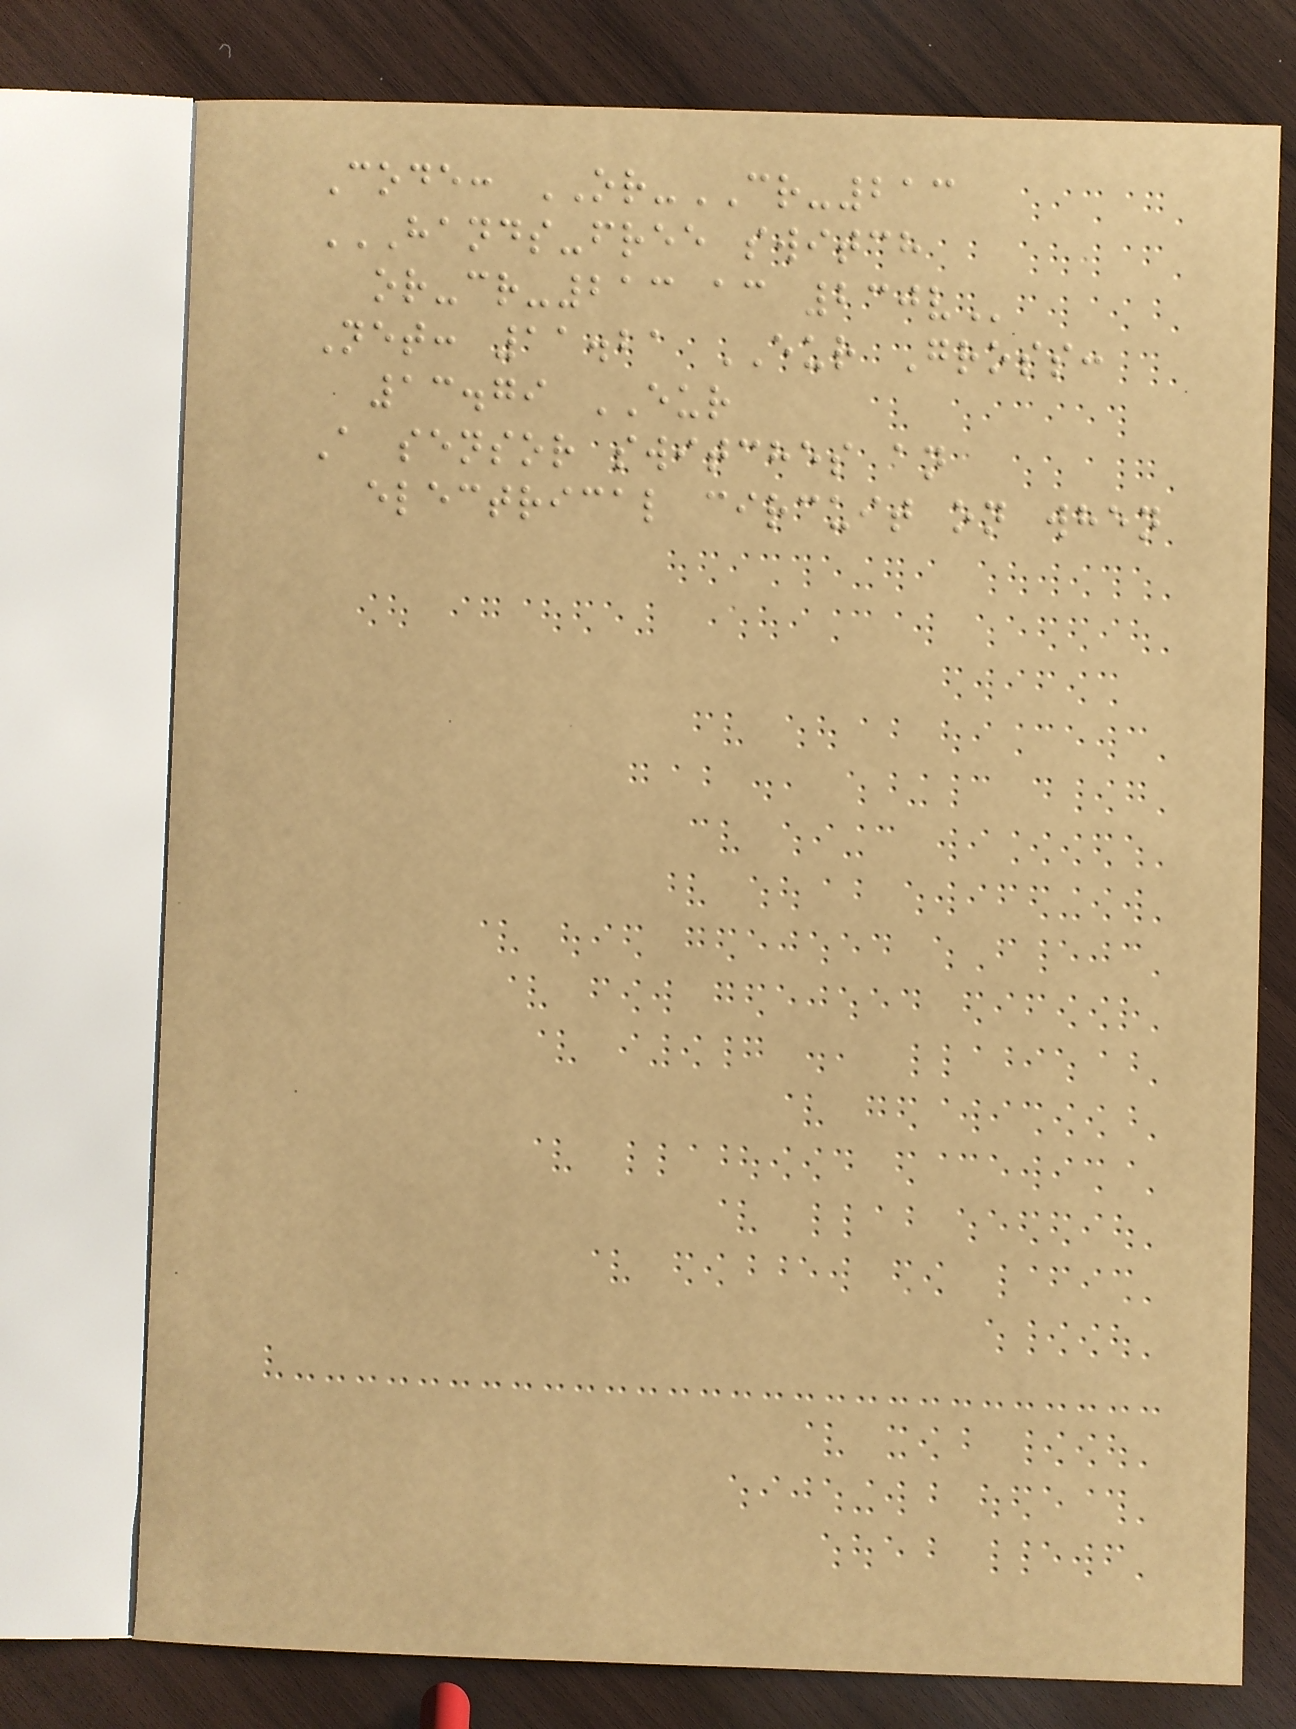Code: OR-CR-213
HANDS-FREE SWITCH
OR-CR-213 AC 230V
Net: 11.21 EUR Gross:
13.79 EUR
A sensor switches an
electrical circuit on when
